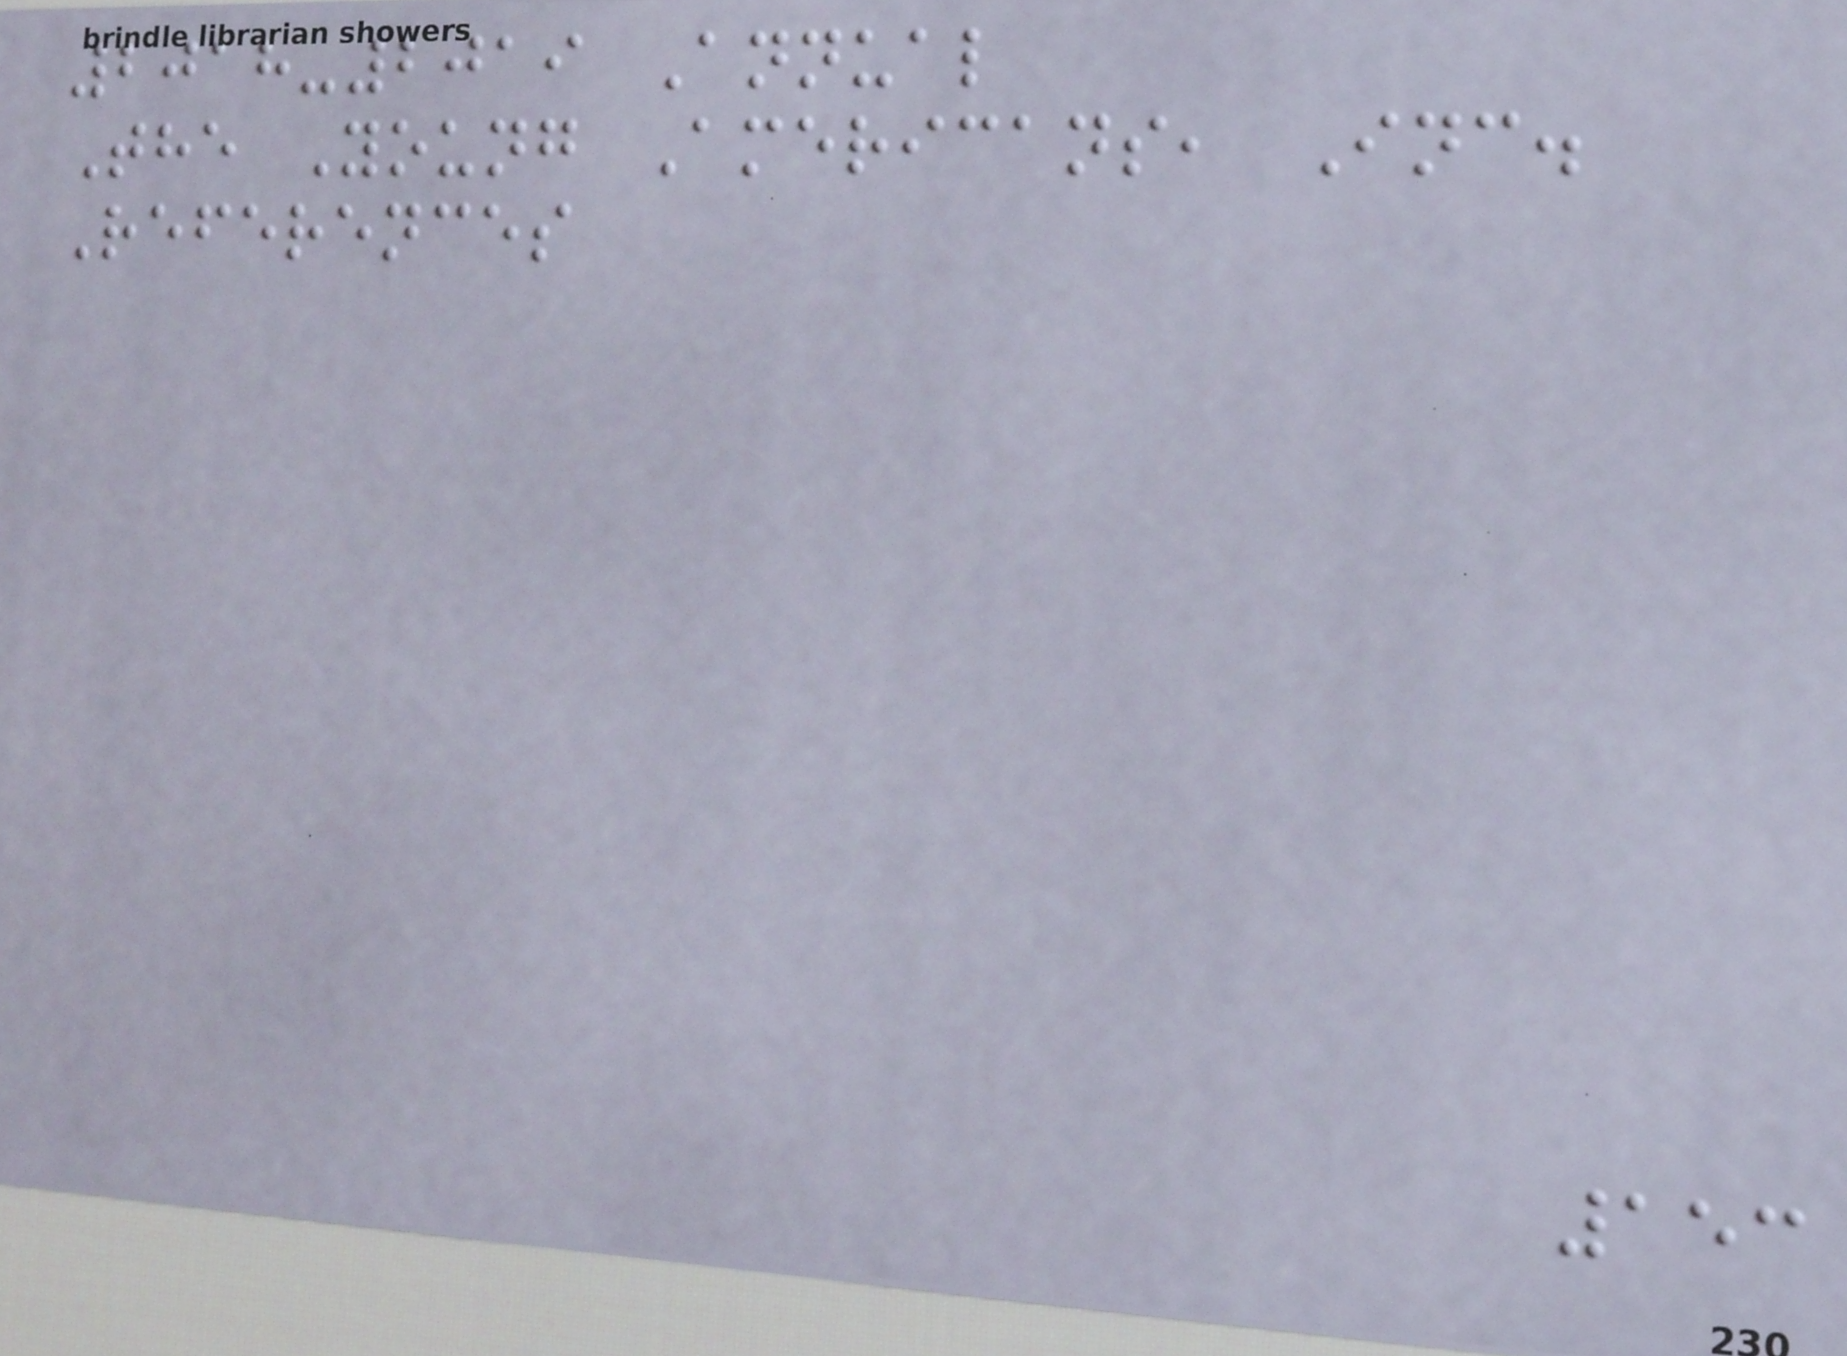2018-2019 Annual
The Young Americans, Inc.
References
153
